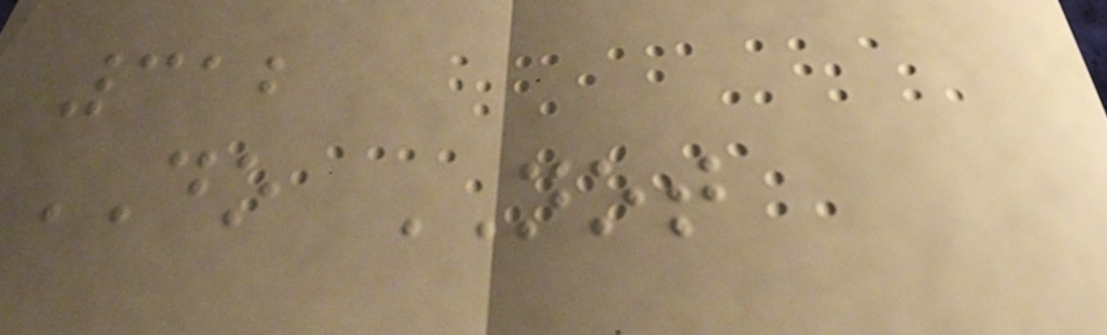312
DO NOT
